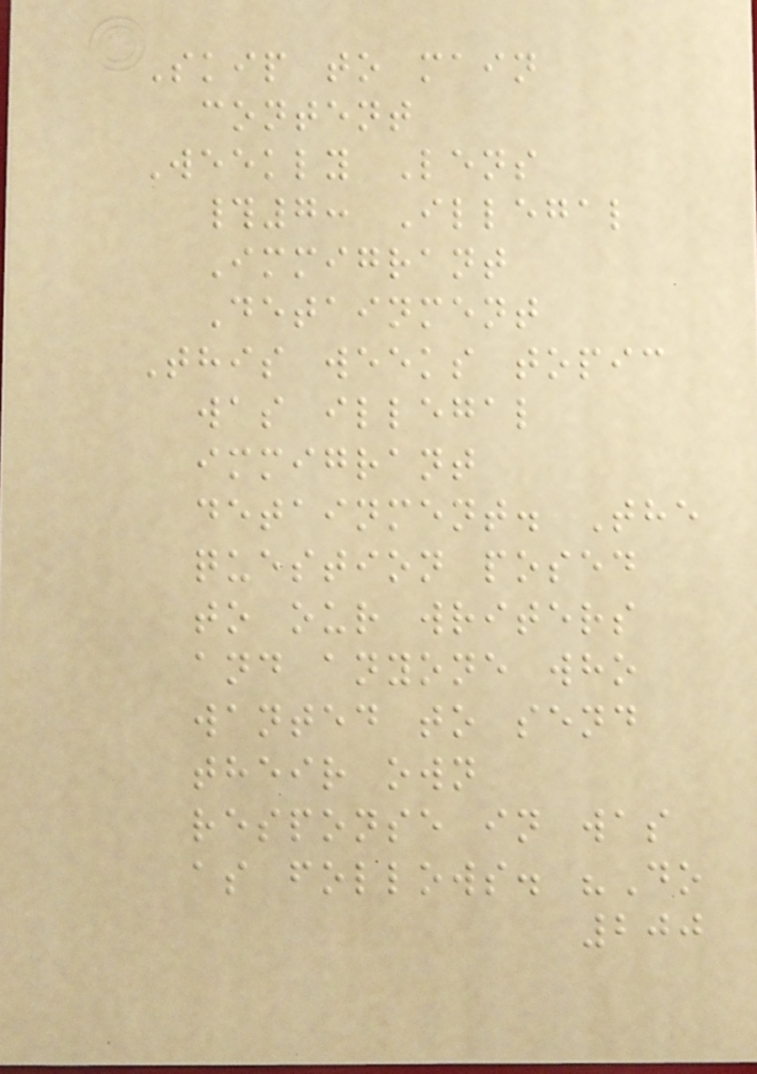Skip to main
content
Weekly Lens
#7: Illegal
Immigrant
Detainment
This weeks topic
was illegal
immigrant
detainment. The
question posed
to our writers
and anyone who
wanted to send
their own
response in was
as follows. "Do
200
